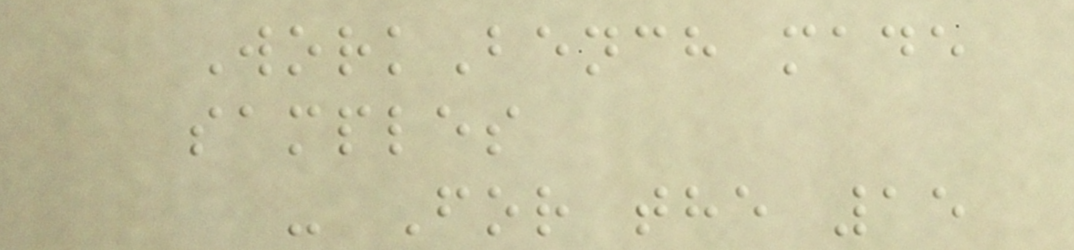WorkBench made
samples
- For the 15
